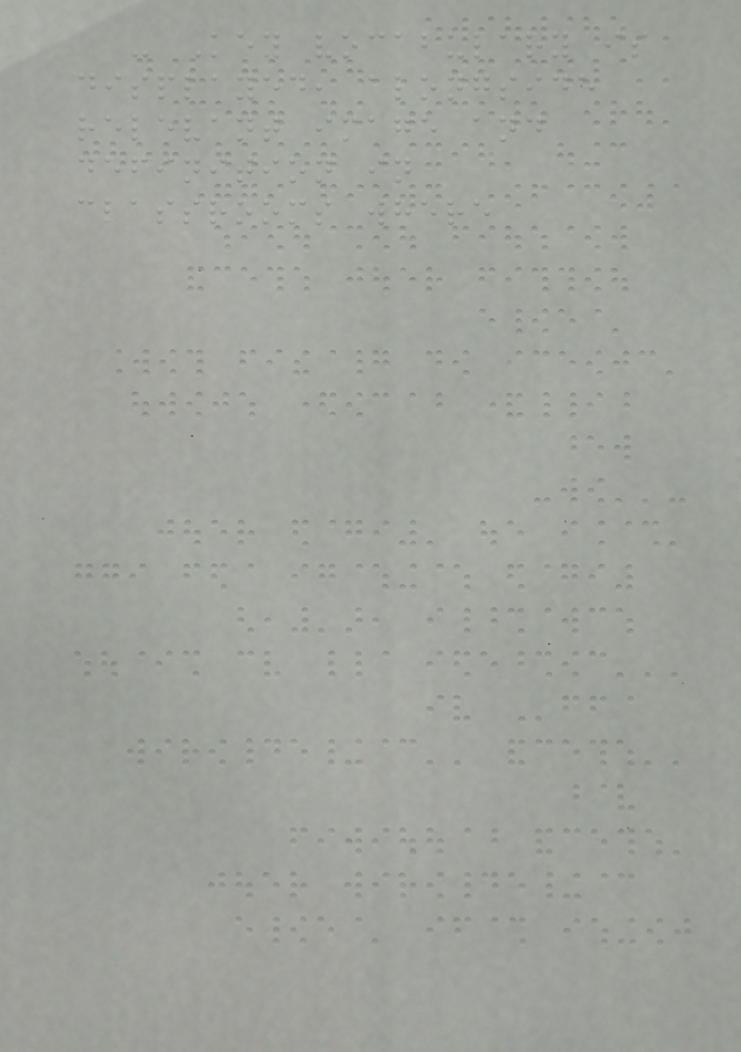- Key vocabulary is
displayed, alongside
relevant image and
definition in
classrooms where
